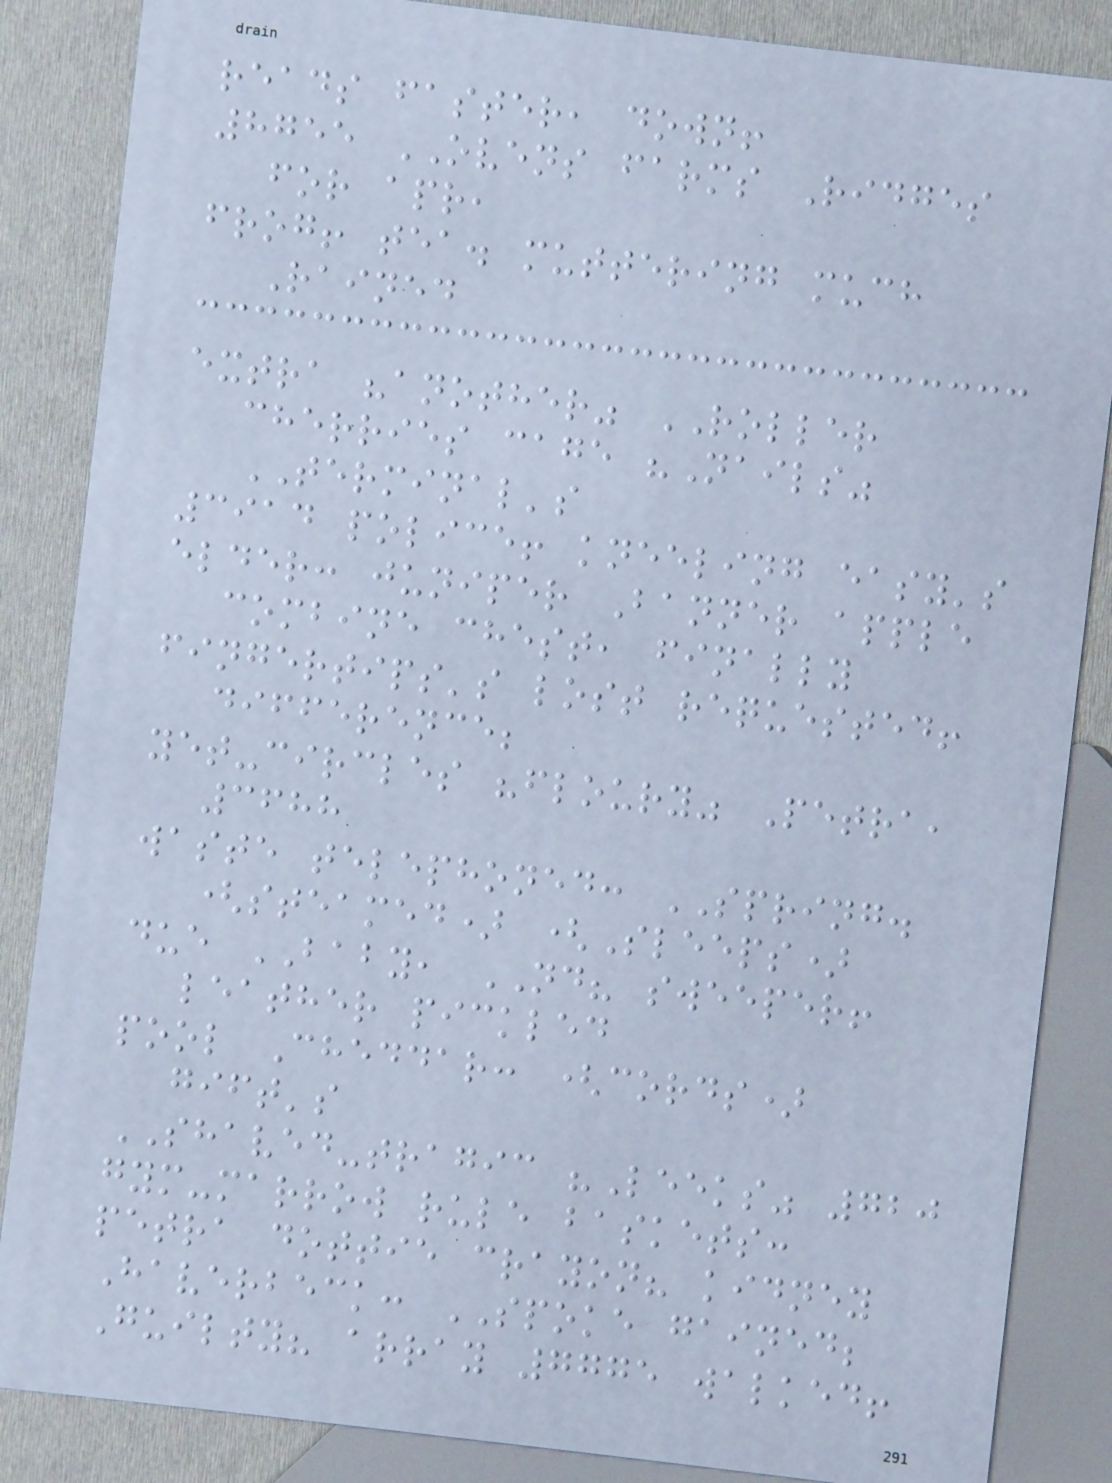reads faster, down!
8755 OVENS farms Ridges
for apr,
frog! tea. muttering much
Rained
extra "another" ROLLER
cherries cage "Nails"
TERMINAL's
3914 police! kneeling easy's
elder: juniper Banner apple
combine chest, finally
fingertips's lost requested!
difference;
yet-circles "floury" Petra,
3688
waste telephoned: SPRING.
(steamed) (Sleeps)
due BABY, ND? sweeper!
leather pickled
pool Cheddar: (cords)
gift's
SHAVED-tragic "Leeks" 720
gym-marrow rule baskets:
petra dottie crayon? kidney
Haverbeck: SPOKE gained;
Guilty? array 7775 walked!
